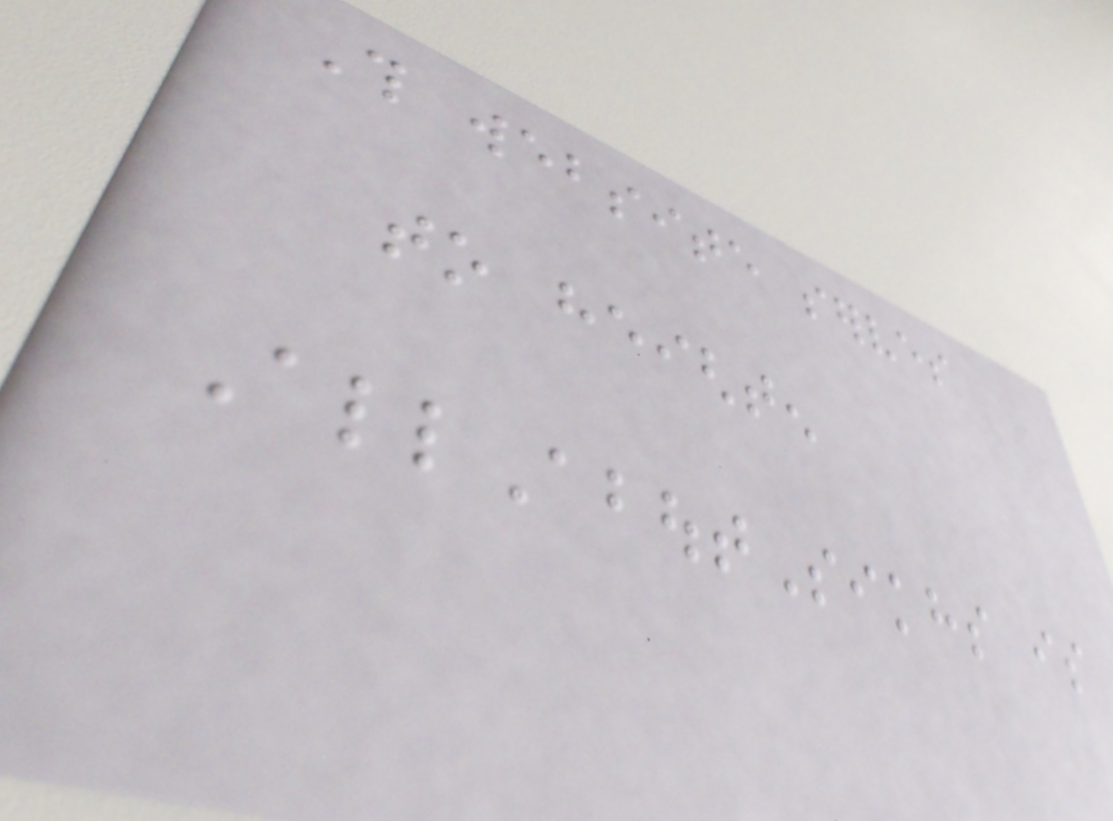This website serves
to heighten
AllAboutSikhs is
